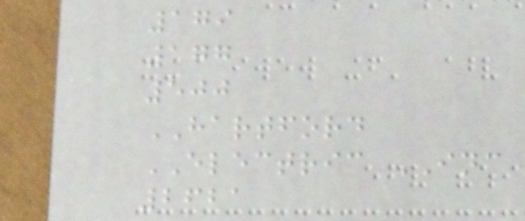179
177
500
HARTFORD
ELECTRIC INC
2621
